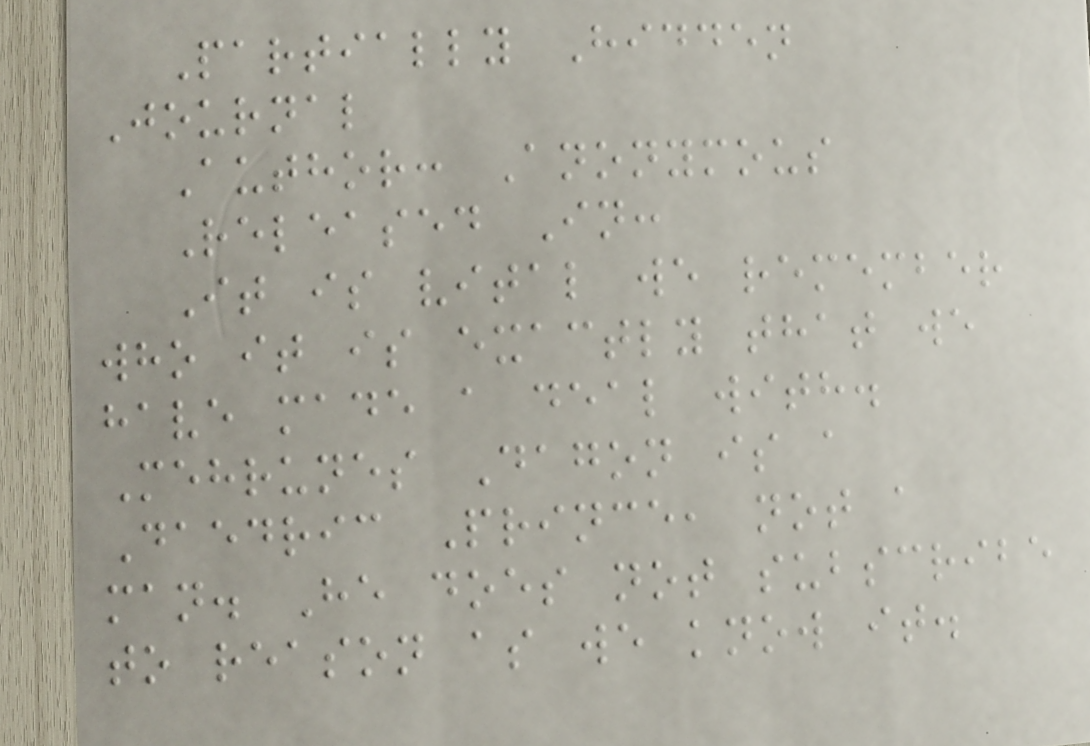Partially Hidden
Journal
Author: Anonymous
Released In:
It is vital we remember
who it is exactly that we
have made a deal with.
Mehrunes Dagon is a
Daedric Prince, not a
man. He does not subscribe
to reason as we know it.
